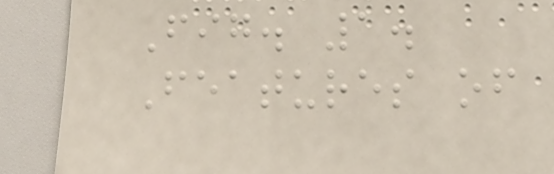Fig. 1.
Features of
